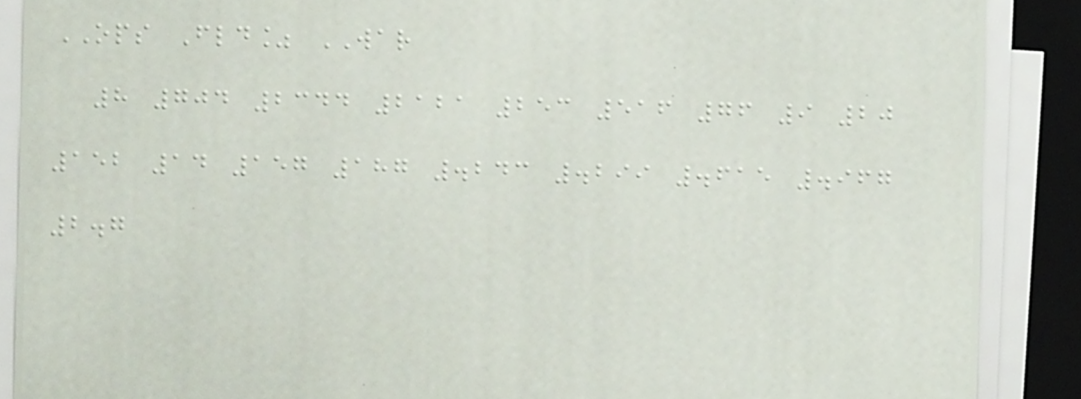OPS Fld% WAR
8 704 2344 2121 253 516 76 9 20
152 14 157 187 .243 .299 .615 .967
2.7
